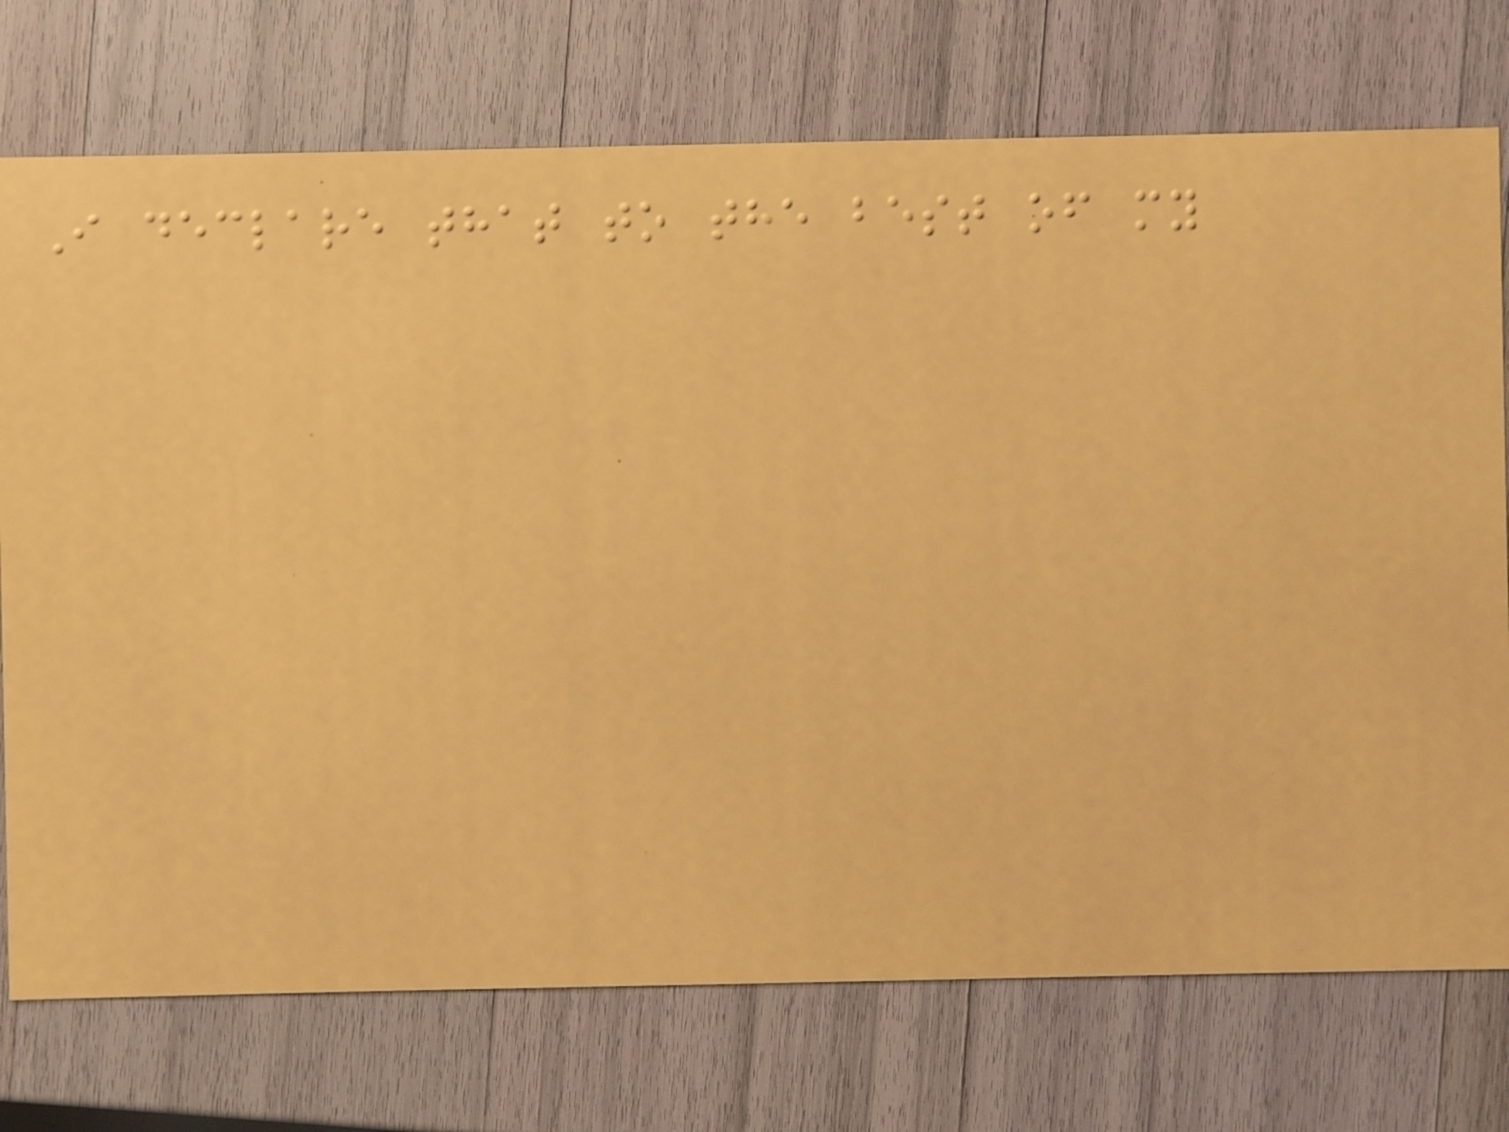I declare that to the best of my
